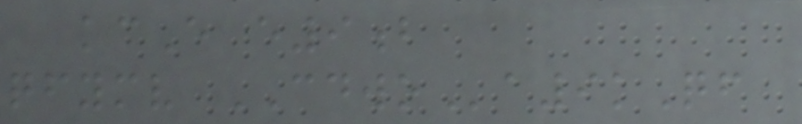kcE e9b
qfymv CDWOa9kQf
